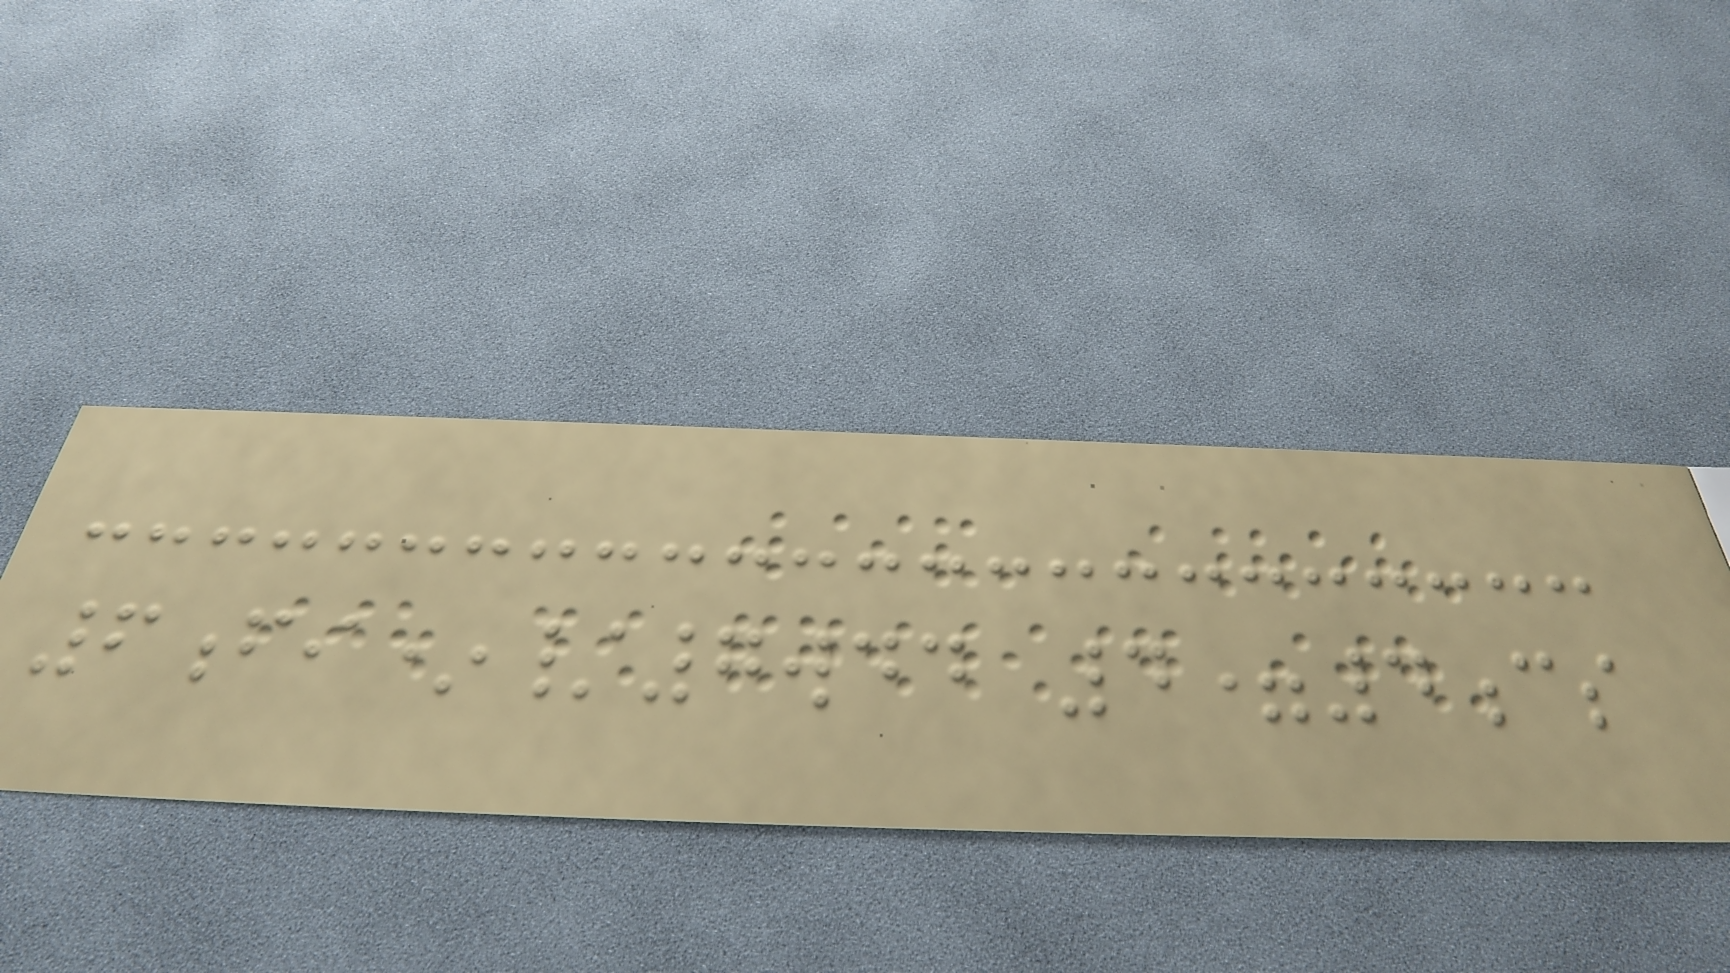6fi*/7wdd 4=4cs
